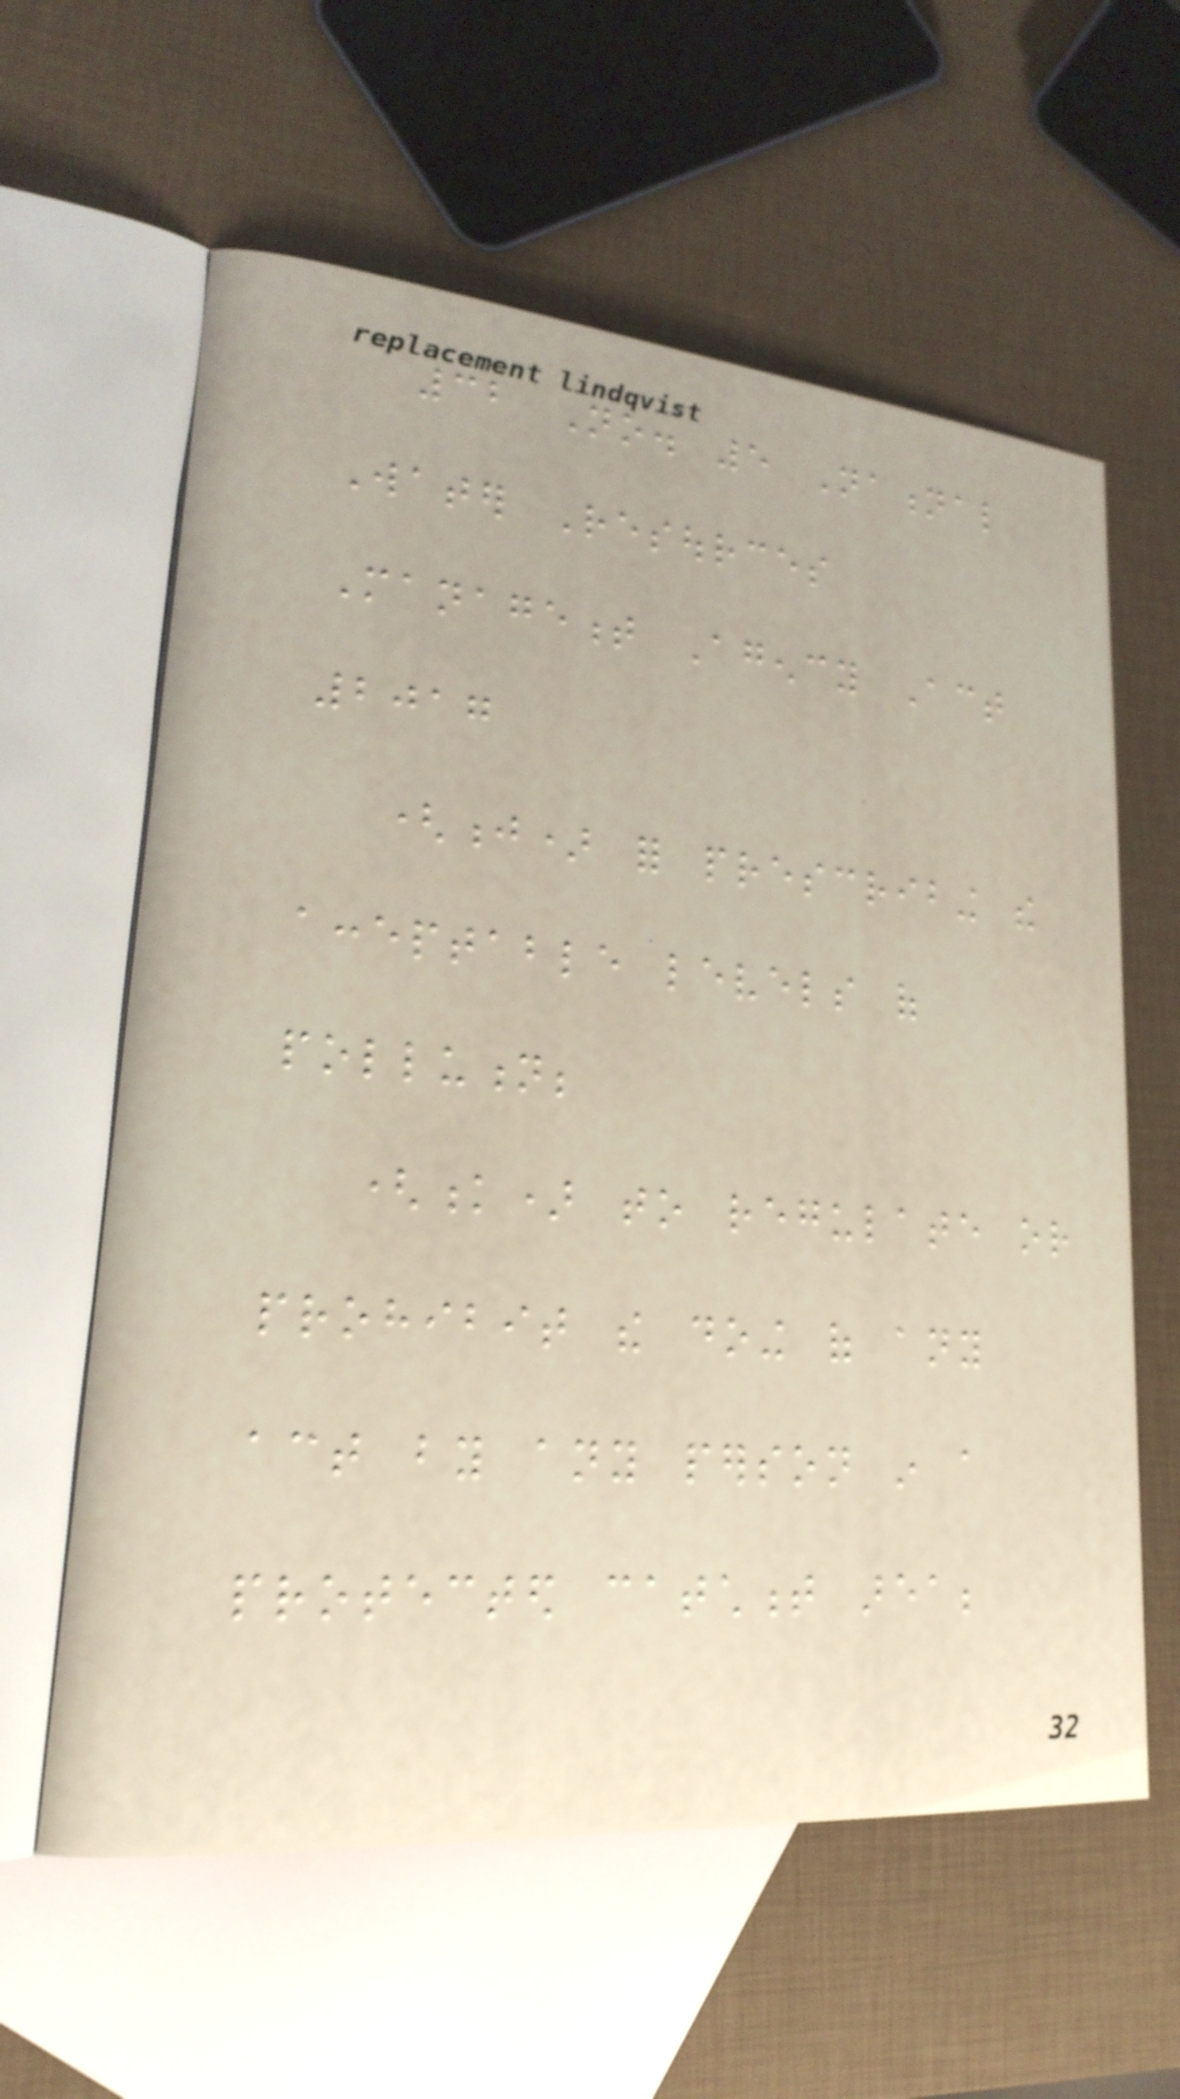32 No. 5 National
Water Resources
Management Agency Act
2017
(j) for prescribing the
acceptable levels of
pollution;
(k) to regulate or
prohibit the doing of any
act by any person in a
protected catchment area;
